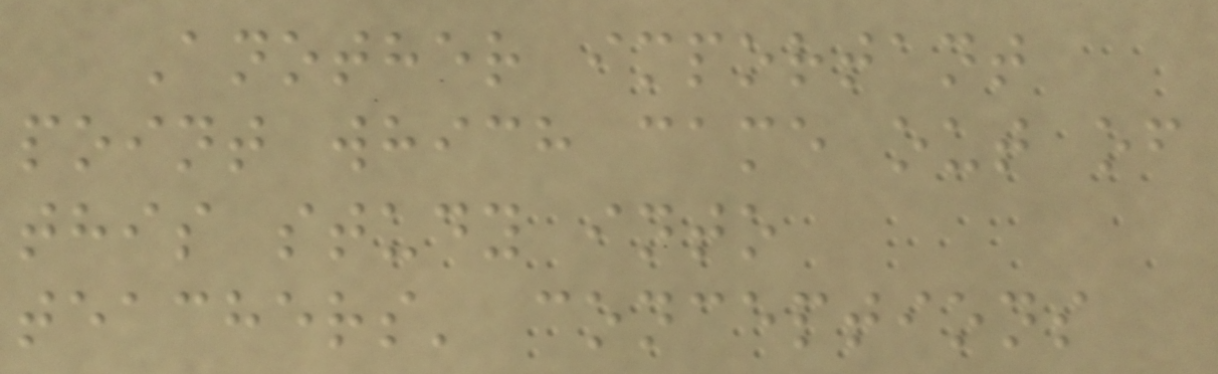Another important
point which came out of
this study into
teachers' conceptions
